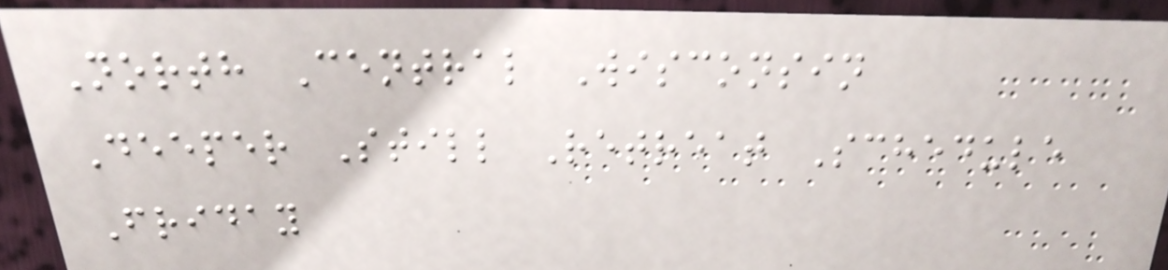North Central Wisconsin
Deeper Still Retreat Schedule
Friday
